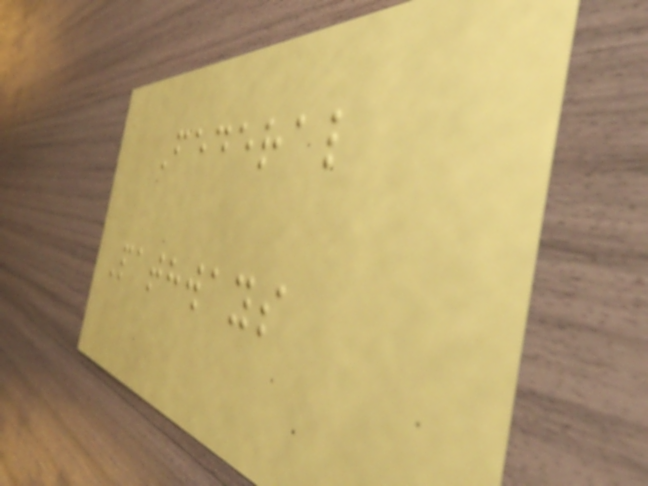Federal
Pathways
